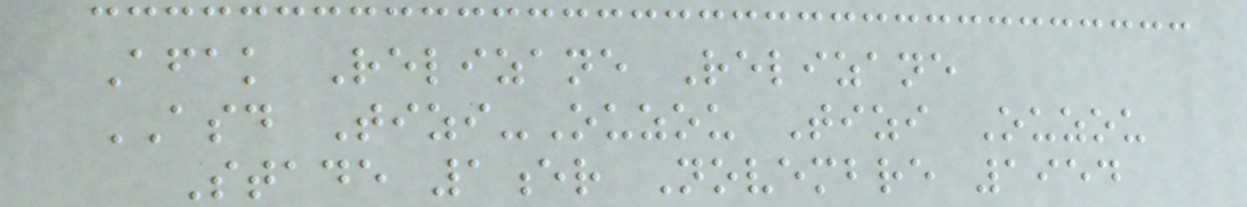Afak Relizane Relizane
ASD Tizi-Ouzou Tizi Ouzou
Stade 1er Novembre 1954
